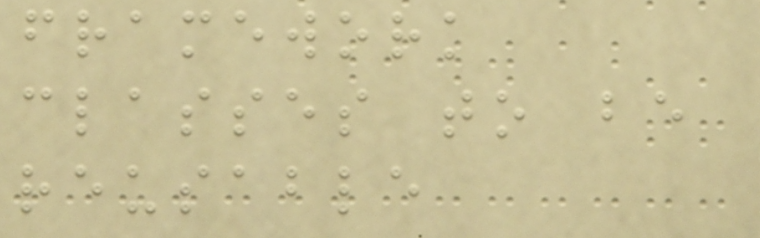framework
classes to be
reusable
